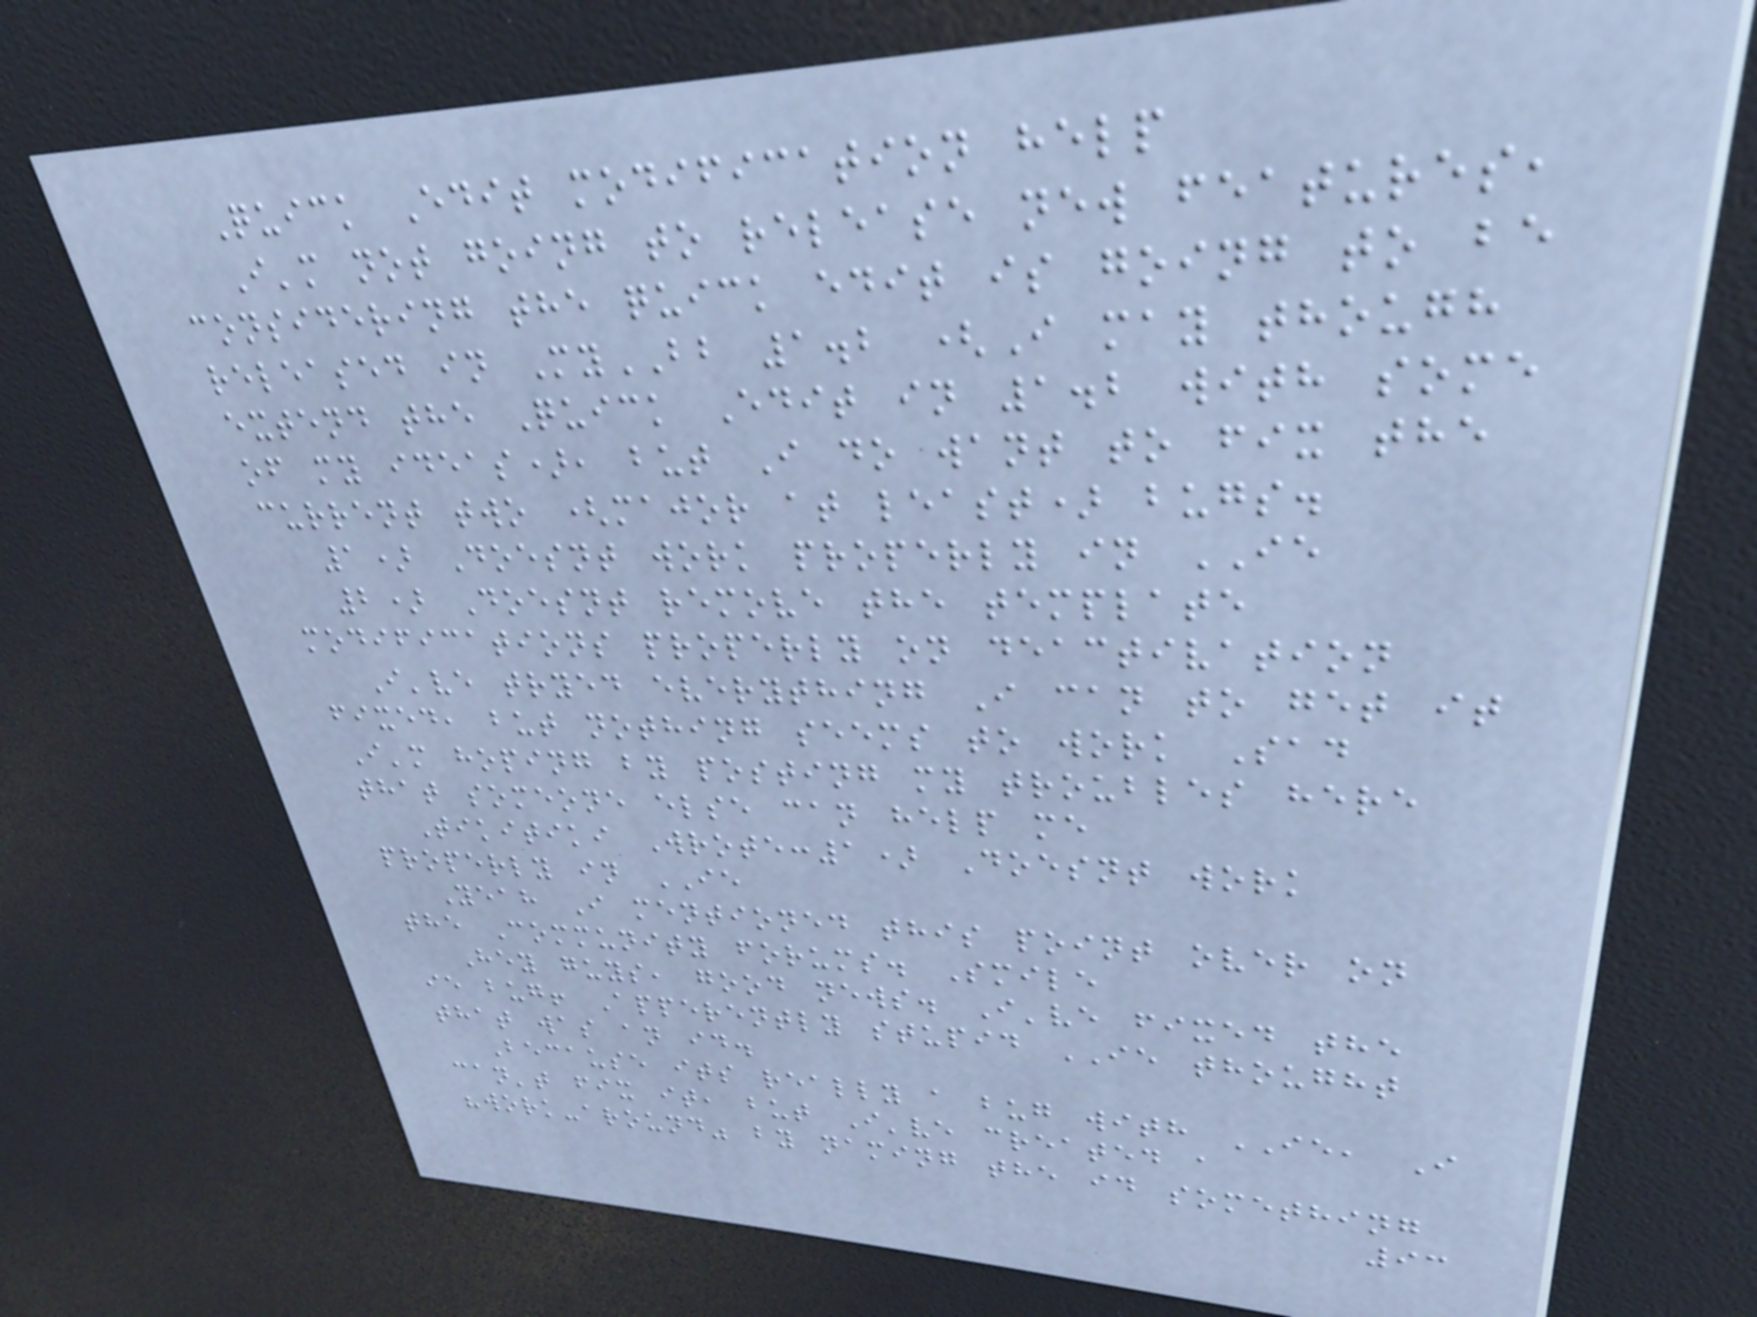Quick Edit modification help
I'm not going to release new features,
considering the quick edit is going to be
released in MyBB 1.2 (I may though
extend the Quick Edit in 1.2 with some
of my ideas), but I do want to fix the
current two (major at least) bugs.
1) Doesnt work properly in IE
2) Doesnt remove the template
modifications properly on deactivation
I've tryed everything I can to get it
fixed, but nothing seems to work Sad
I'm hoping by posting my troubles here
that someone else can help me
Tikitiki Wrote:1) Doesnt work
properly in IE
Yeah I mentioned this point over on
the Community forums. Smile
Hey guys, good news. I've fixed the
ie bug! Apperently stupid IE thought
that was an id.
Because its really a bug with IE, I
can't fix it, but I've created a
"work-around" by naming the id something
93
